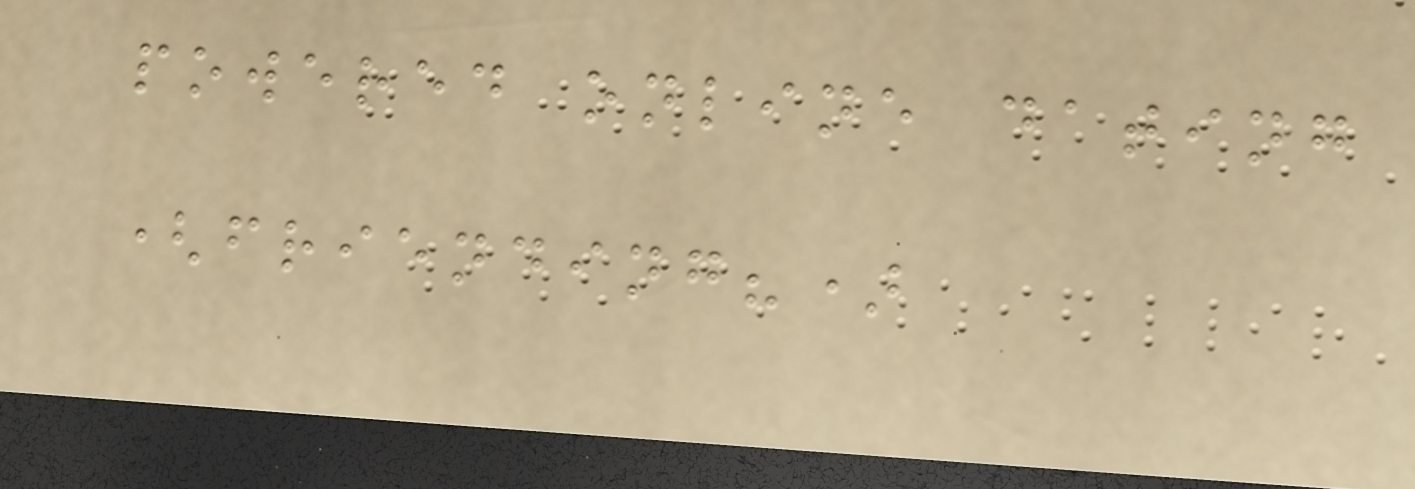powered online dating
(friending?)
